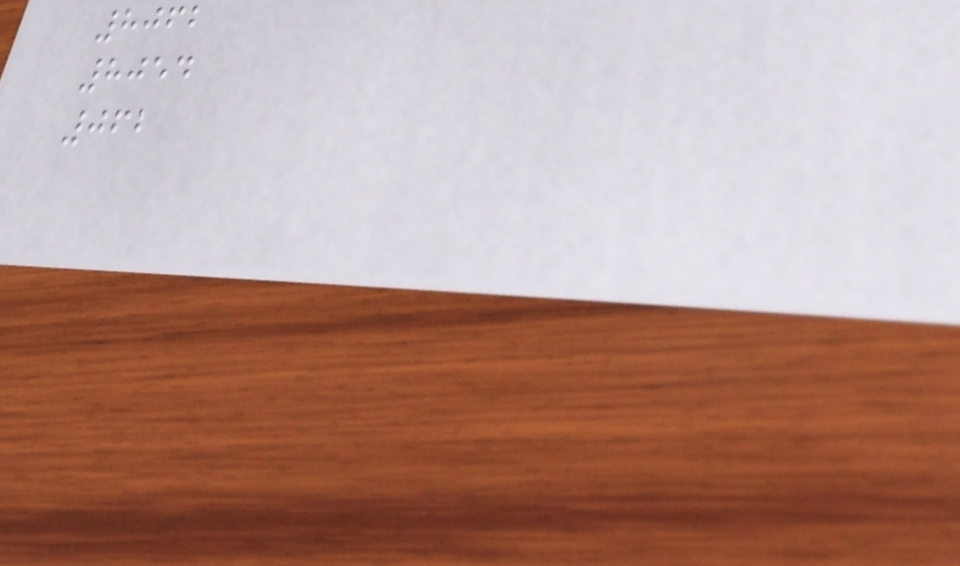8062
8054
062
